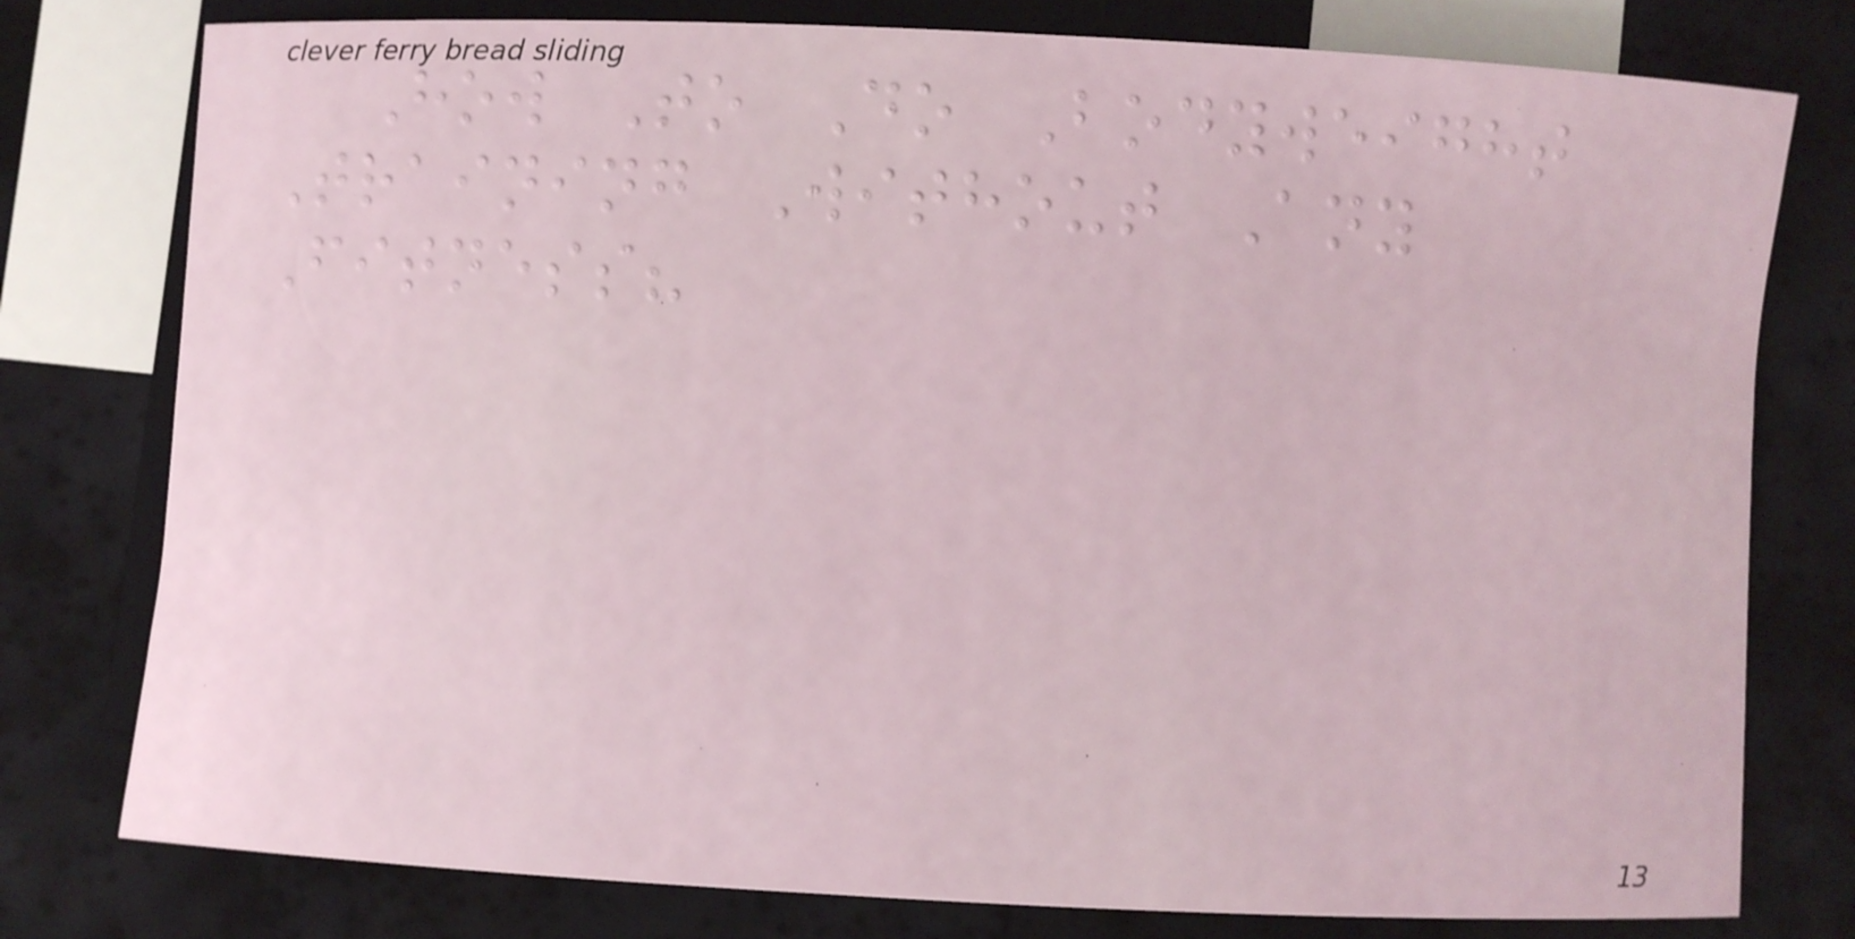How To Do Bodyweight
Training Without Any
Fitness?
